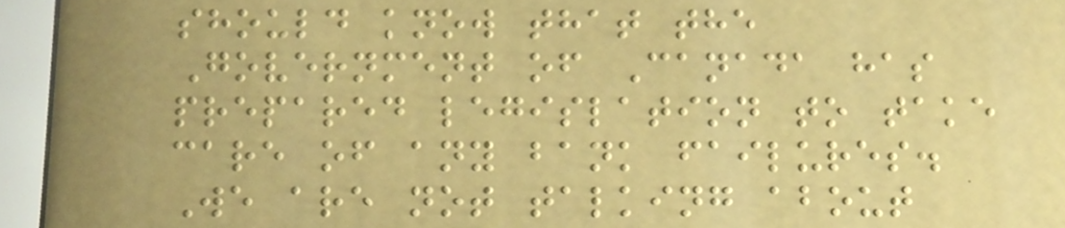should know that the
Government of Canada has
prepared legislation to take
care of any bank failures.
We are not talking about
